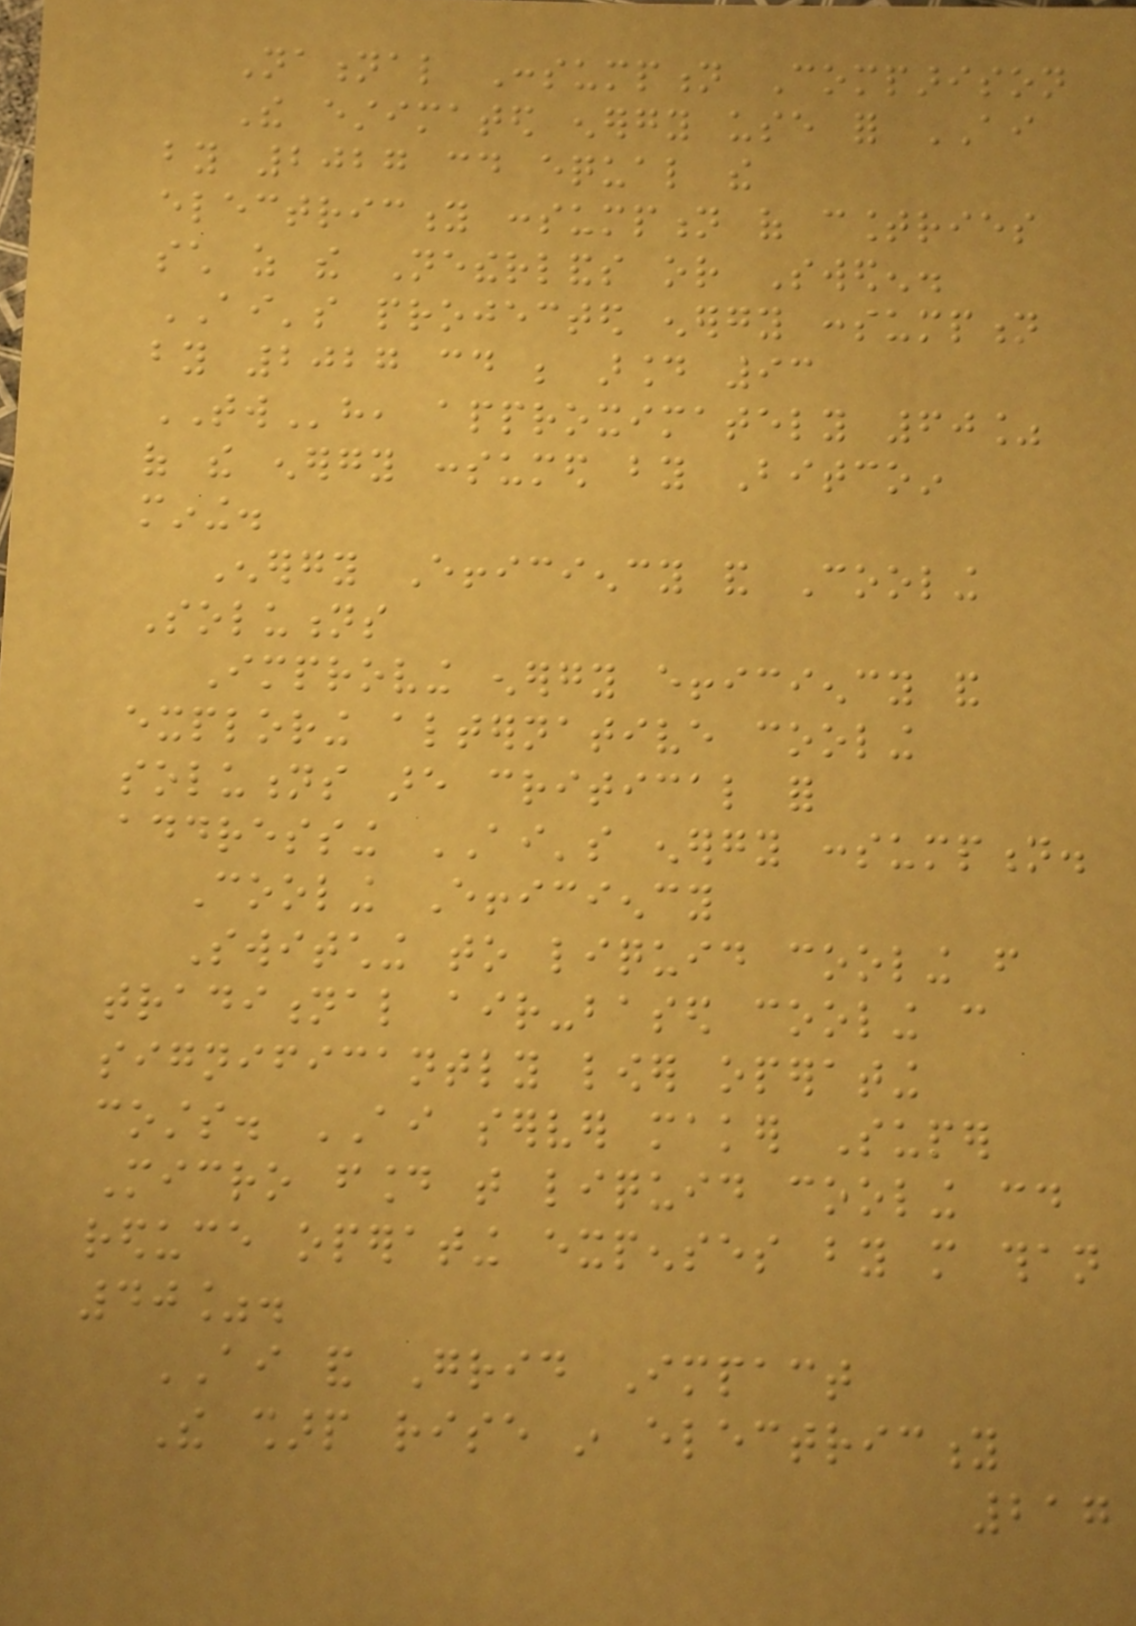National Consumption Comparison
The estimated energy use for AI
by 2027 could equal the
electricity consumption of countries
such as the Netherlands or Sweden.
AI's projected energy consumption
by 2027 could be around 93
TWh, approximately 60%
of the energy consumed by Bitcoin
mining.
Energy Efficiency and Cooling
Solutions
Improving energy efficiency and
exploring alternative cooling
solutions are critical for
addressing AI's energy consumption.
Cooling Efficiency
Switching to liquid cooling from
traditional air-based cooling can
significantly lower operating
costs. AI server maker Super
Micro found that liquid cooling could
reduce operating expenses by more than
40%.
AI and Grid Impact
The sharp rise in electricity
217
